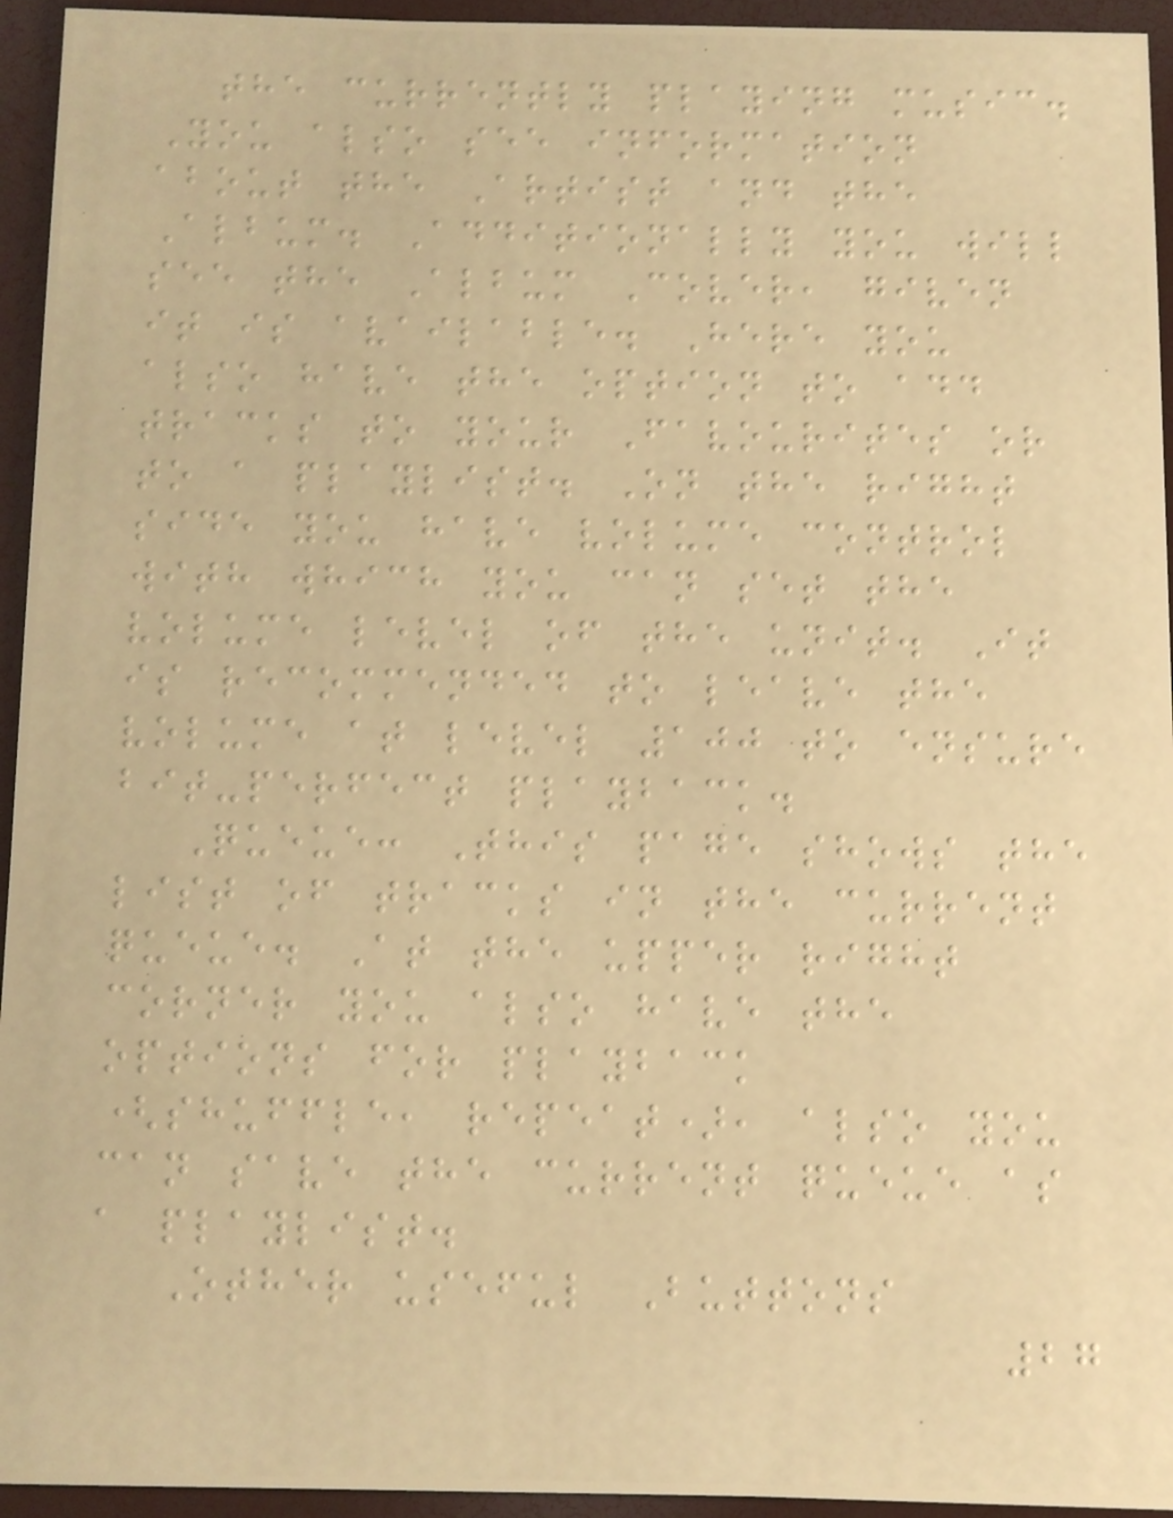the currently playing music.
You also see information
about the Artist and the
Album. Additionally you will
see the Album Cover, given
it is available. Here you
also have the option to add
tracks to your Favourites or
to a playlist. On the right
side you have volume control
with which you can set the
volume level of the unit. It
is recommended to leave the
volume at level 100 to ensure
bit-perfect playback.
Queue: This page shows the
list of tracks in the current
queue. At the upper right
corner you also have the
options for playback
(shuffle, repeat), also you
can save the current queue as
a playlist.
Other useful Buttons
27
